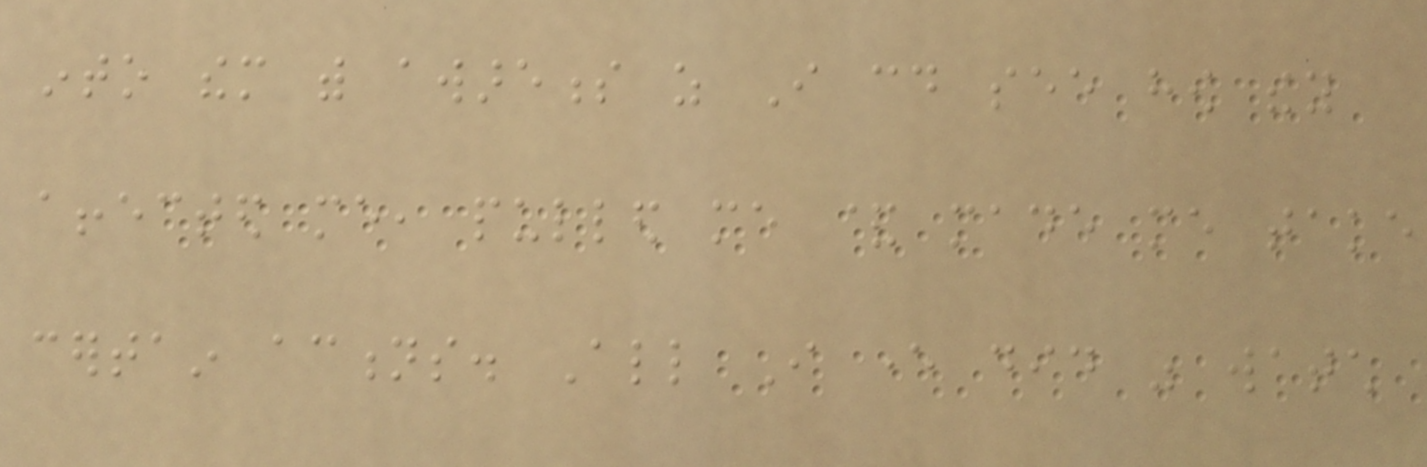into them with awareness as I could see how they
affected me, pulled me & made me take
certain actions. All I ever did was watch
